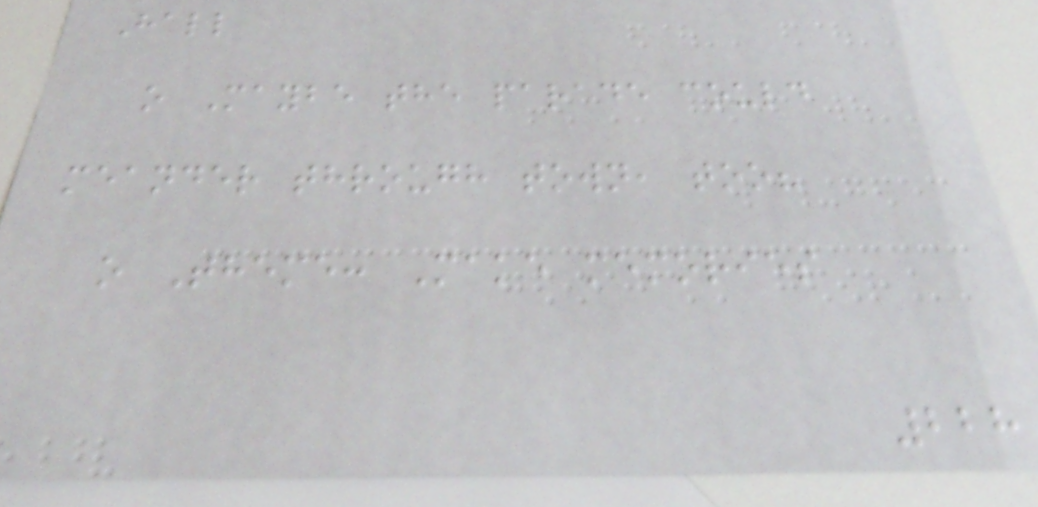Hall
o Maybe the parade could
meander through town, too?
o Theme: Make memories
228
